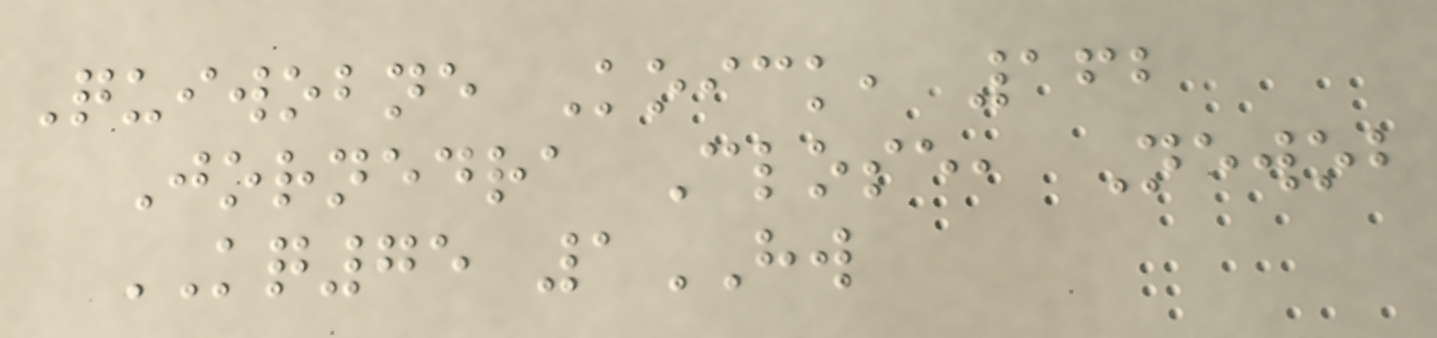Quiwobne Koick, 162
Jornedra Close, Newob
KQ75 1HW
